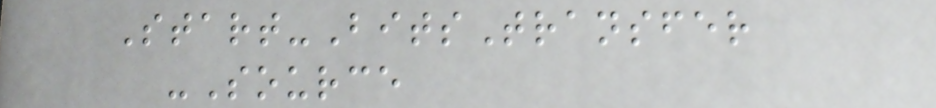Start-BitsTransfer
-Source
